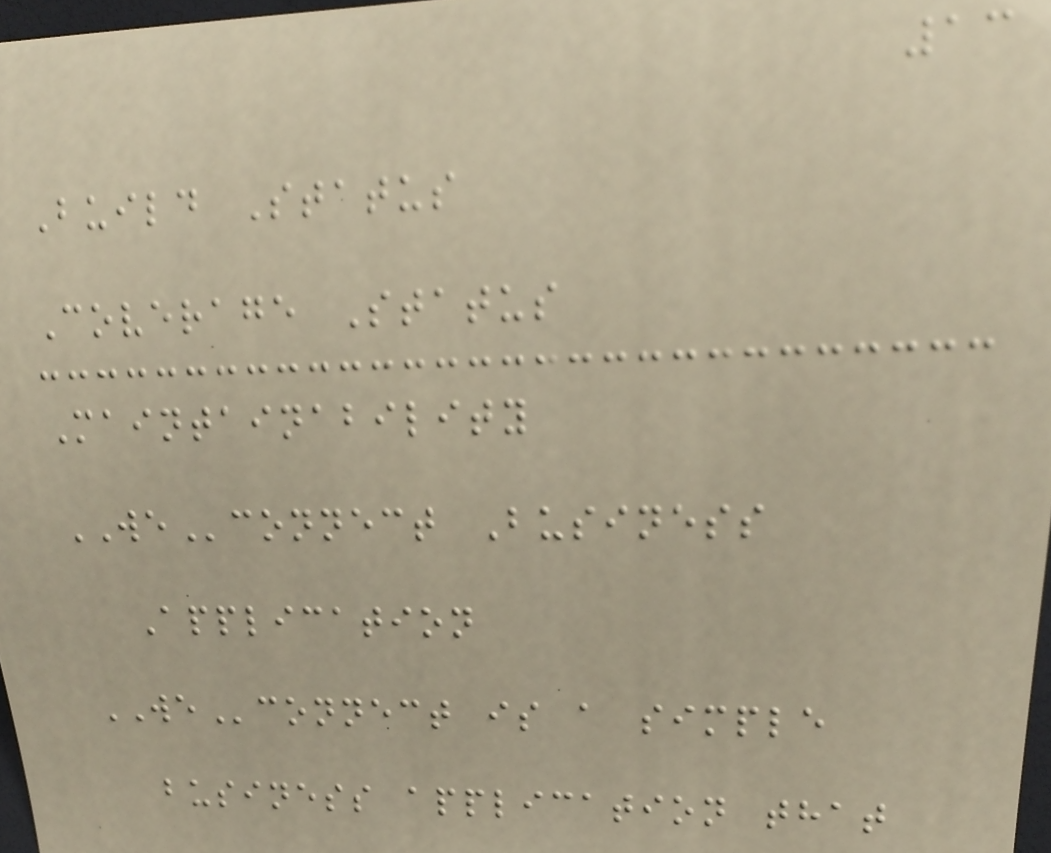13
Build Status
Coverage Status
Maintainability
WEconnect Business
Application
WEconnect is a simple
business application that
